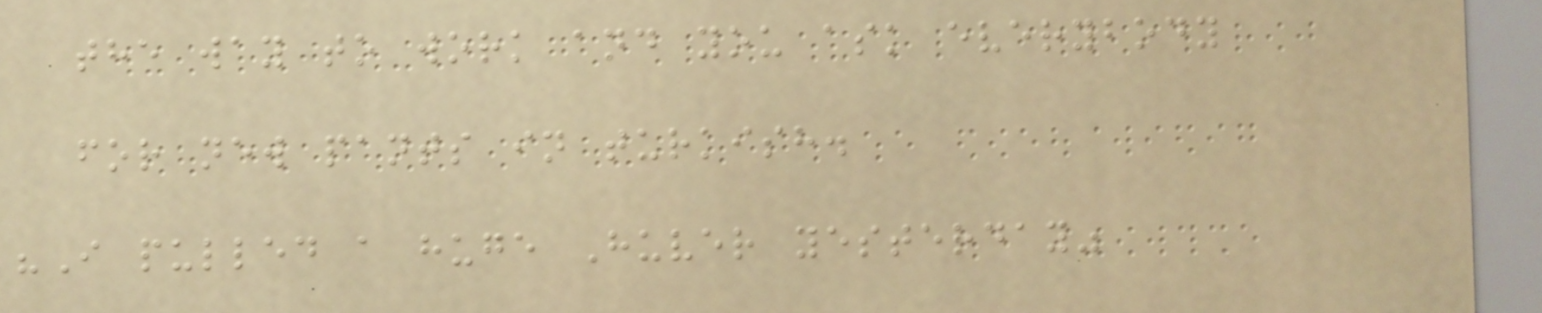the way to work and you ask everybody
for new pants in turkish.
"I pulled a huge Huver yesterday"
